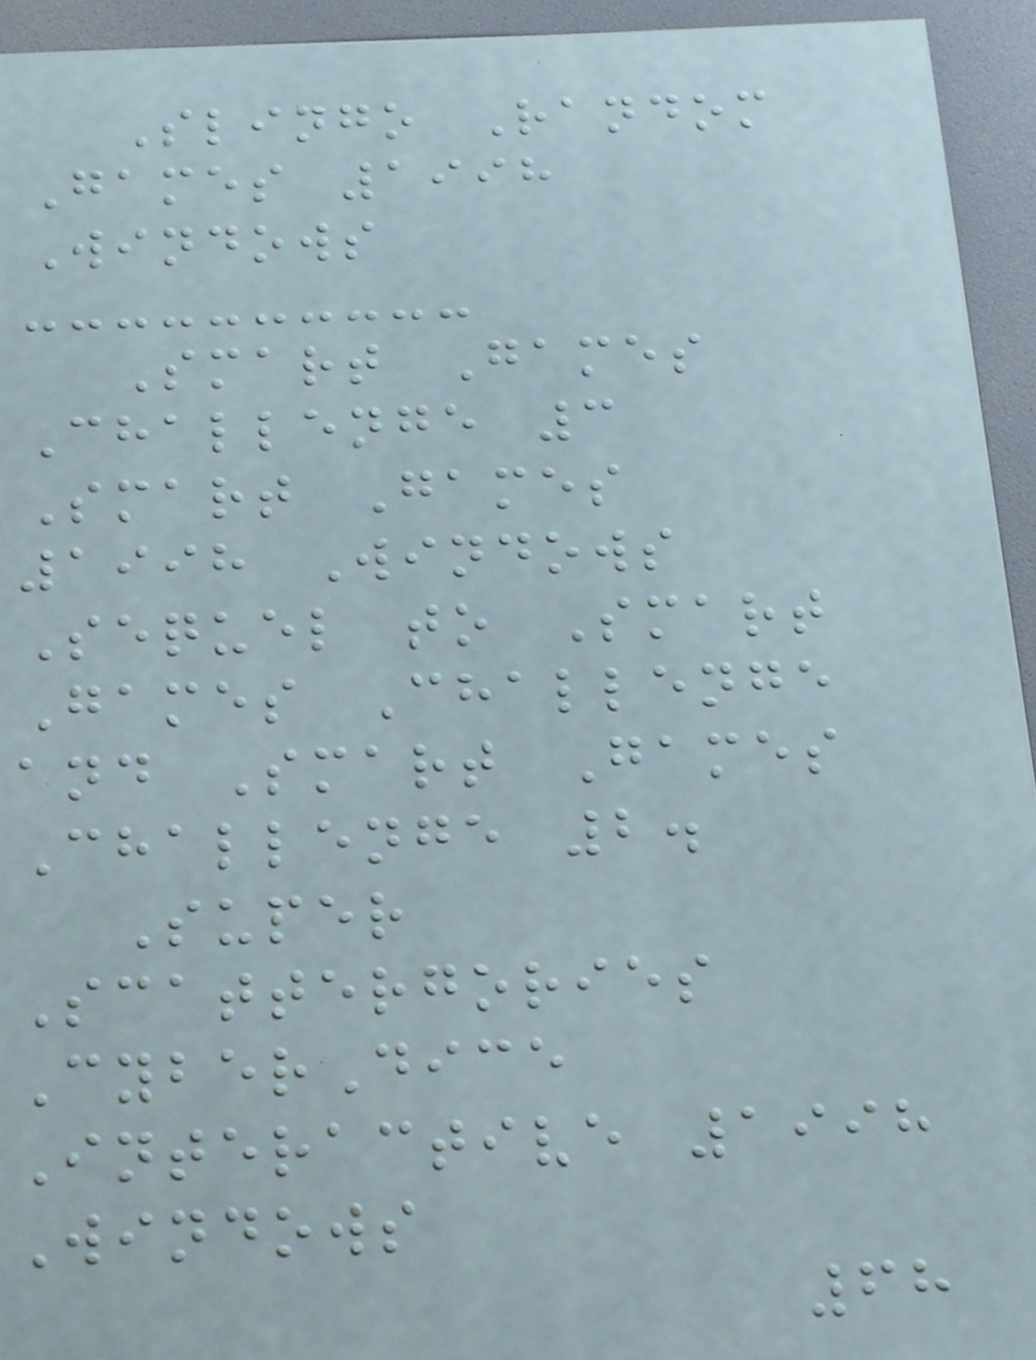Slingo Random
Games 1998
Windows
Smart Games
Challenge 3
Smart Games
1998 Windows
Sequel to Smart
Games Challenge
and Smart Games
Challenge 2.
Super
Scattergories
CyberDice
Interactive 1998
Windows
68
